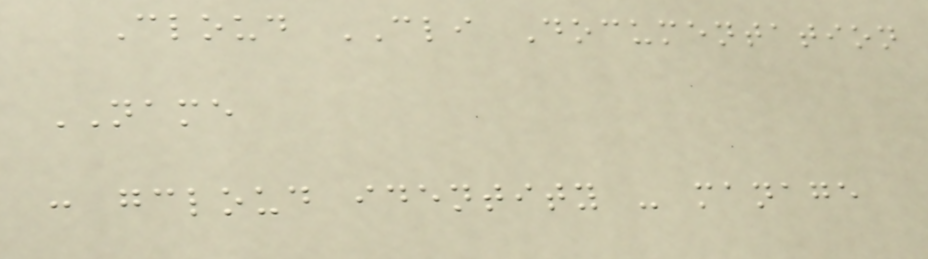Cloud CLI Documentation
NAME
: gcloud identity - manage
